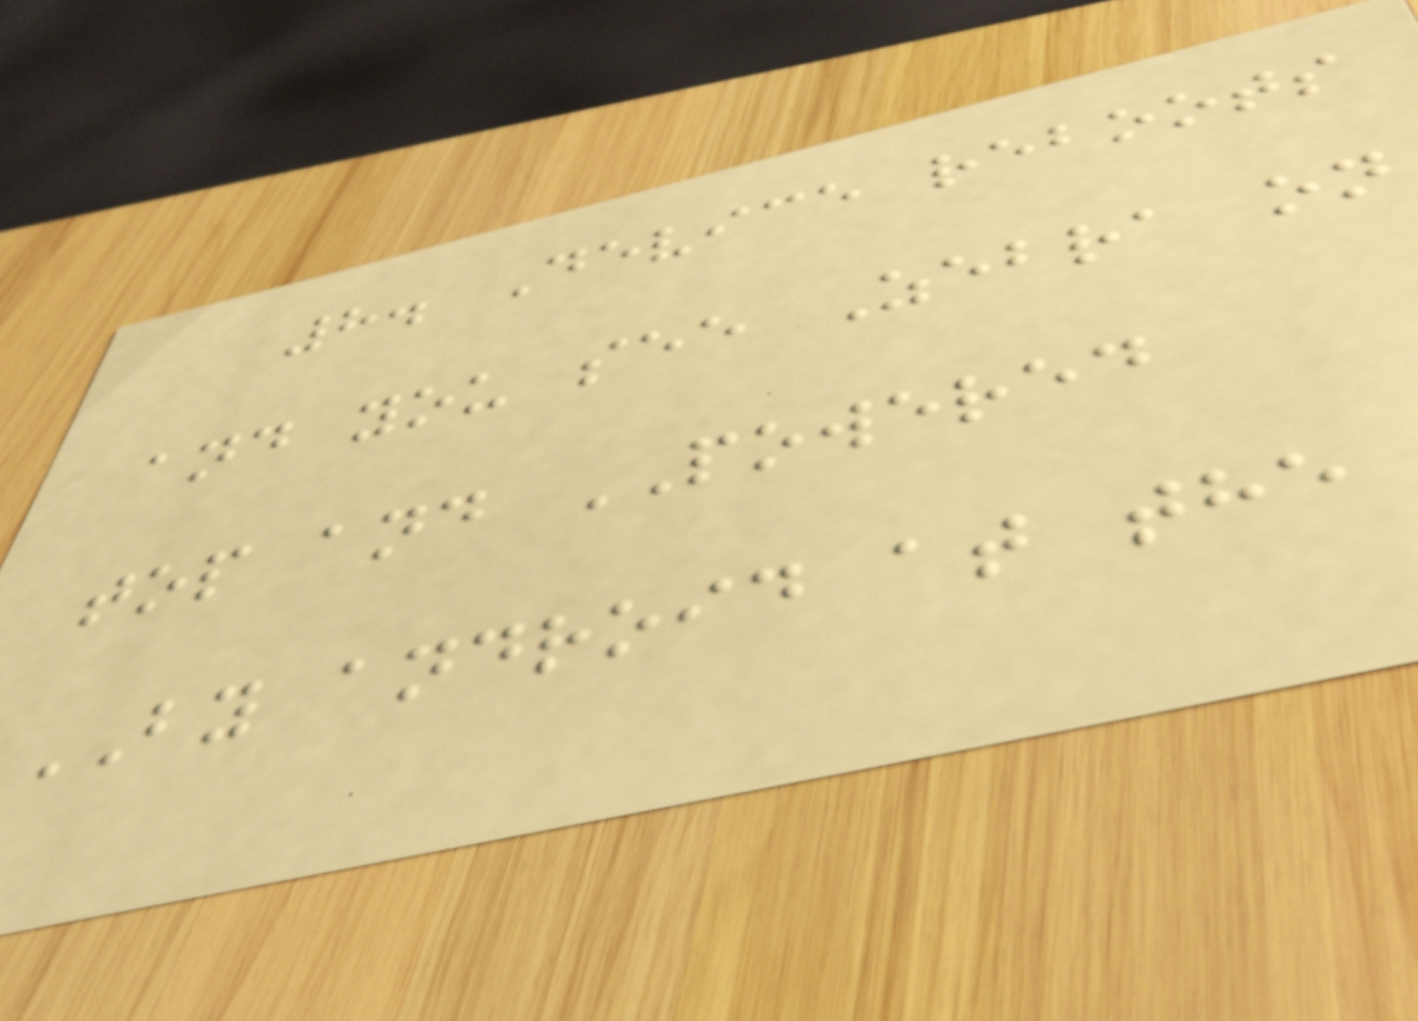8. Device reboots
and you see Zebra on
top and POWERED
BY android at the
